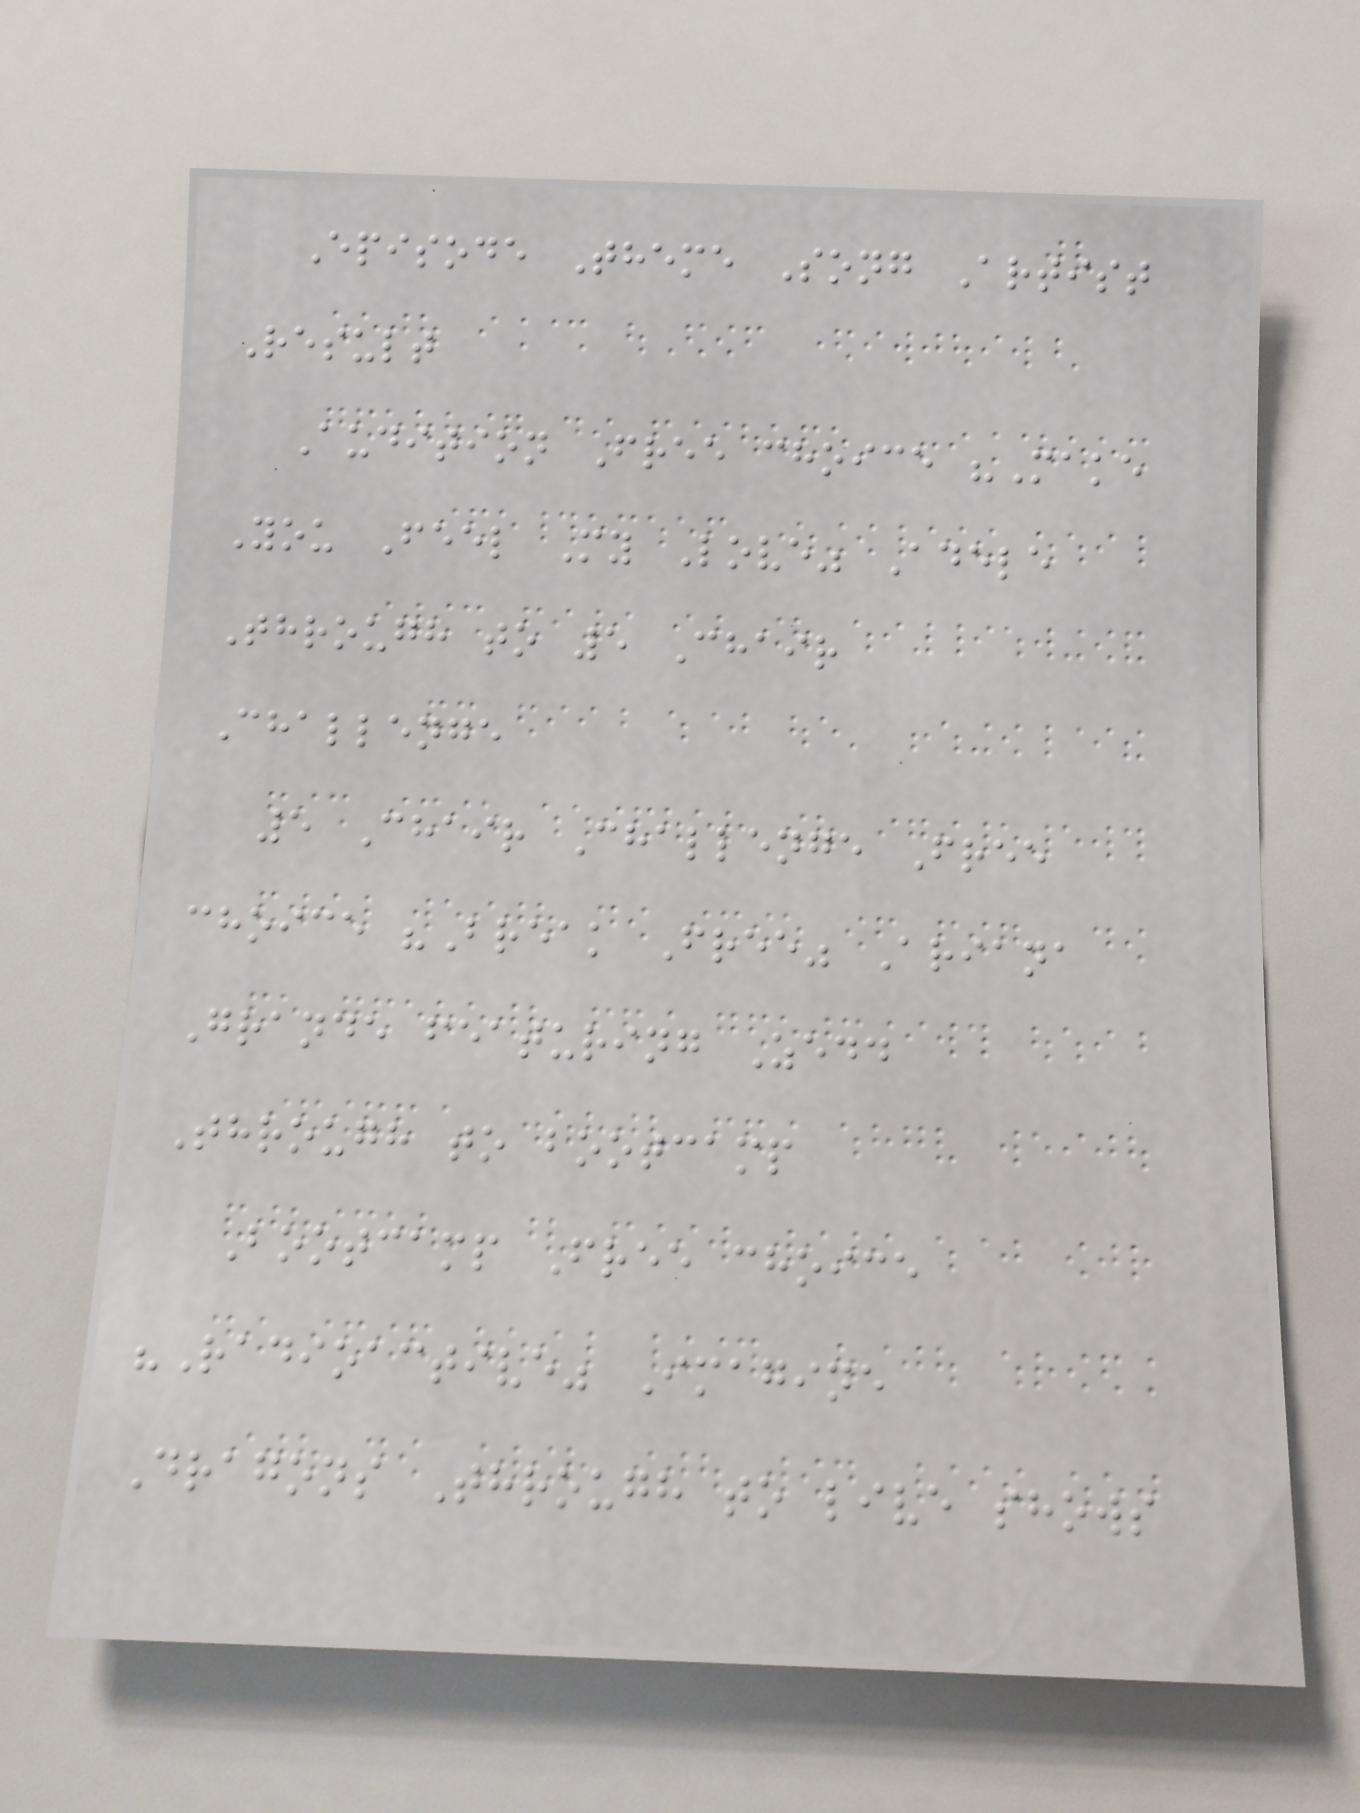Episode Theme Song Artist
Result
Audition Free choice "Make
You Feel My Love" Adele
Through to 5 Chair
Challenge
5 Chair Challenge Free
choice "Break Free" Ariana
Grande featuring Zedd
Through to bootcamp
Bootcamp Free choice
"Radioactive" Imagine
Dragons Through to live shows
